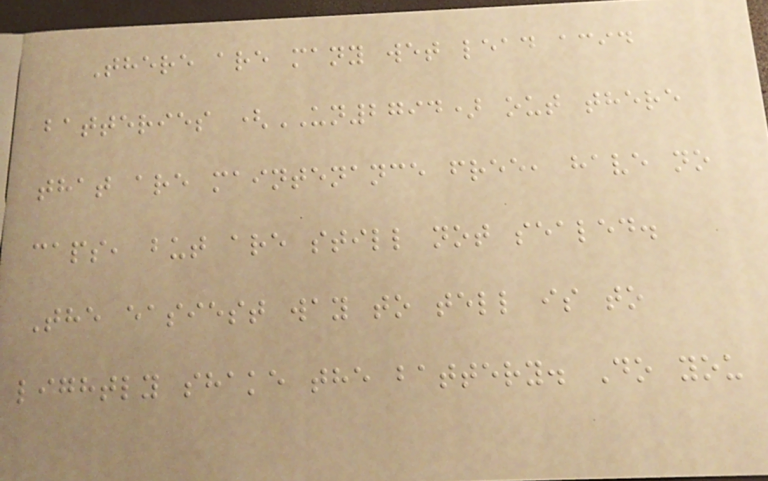There are many wet lead acid
batteries (UN2794) out there
that are maintenance free, have no
caps, but are still not sealed.
The easiest way to tell is to
lightly shake the battery. Do you
